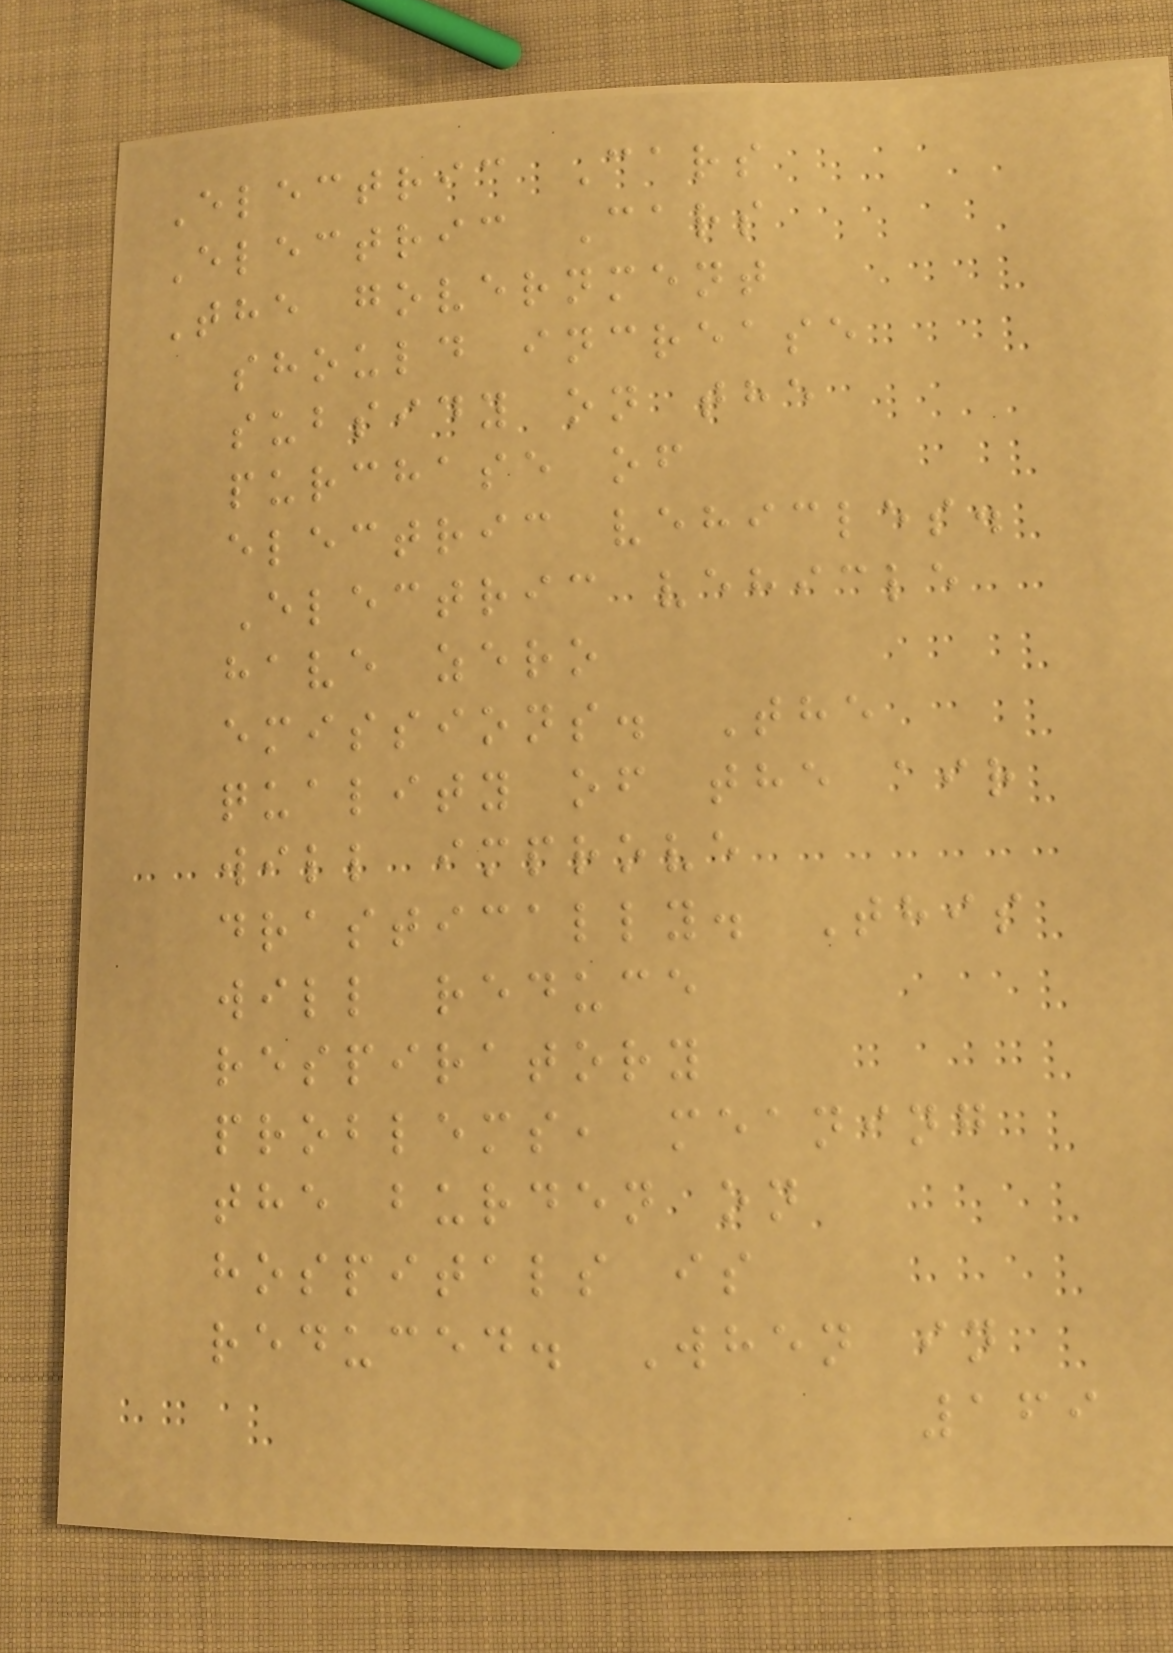Electric Cars
Electric Cars
The government
should increase
subsidy on the
purchase of
electric vehicles.
Electric vehicle
have zero
emissions. The
quality of the air
will improve
drastically. This
will reduce
respiratory
problems, meaning
the burden on
hospitals is
reduced. When in
169
